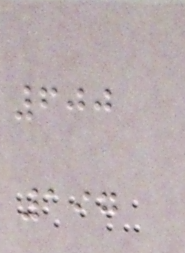600
197
